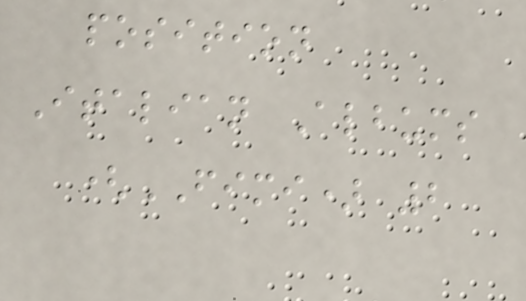position
Italian Albums
(FIMI) 2
